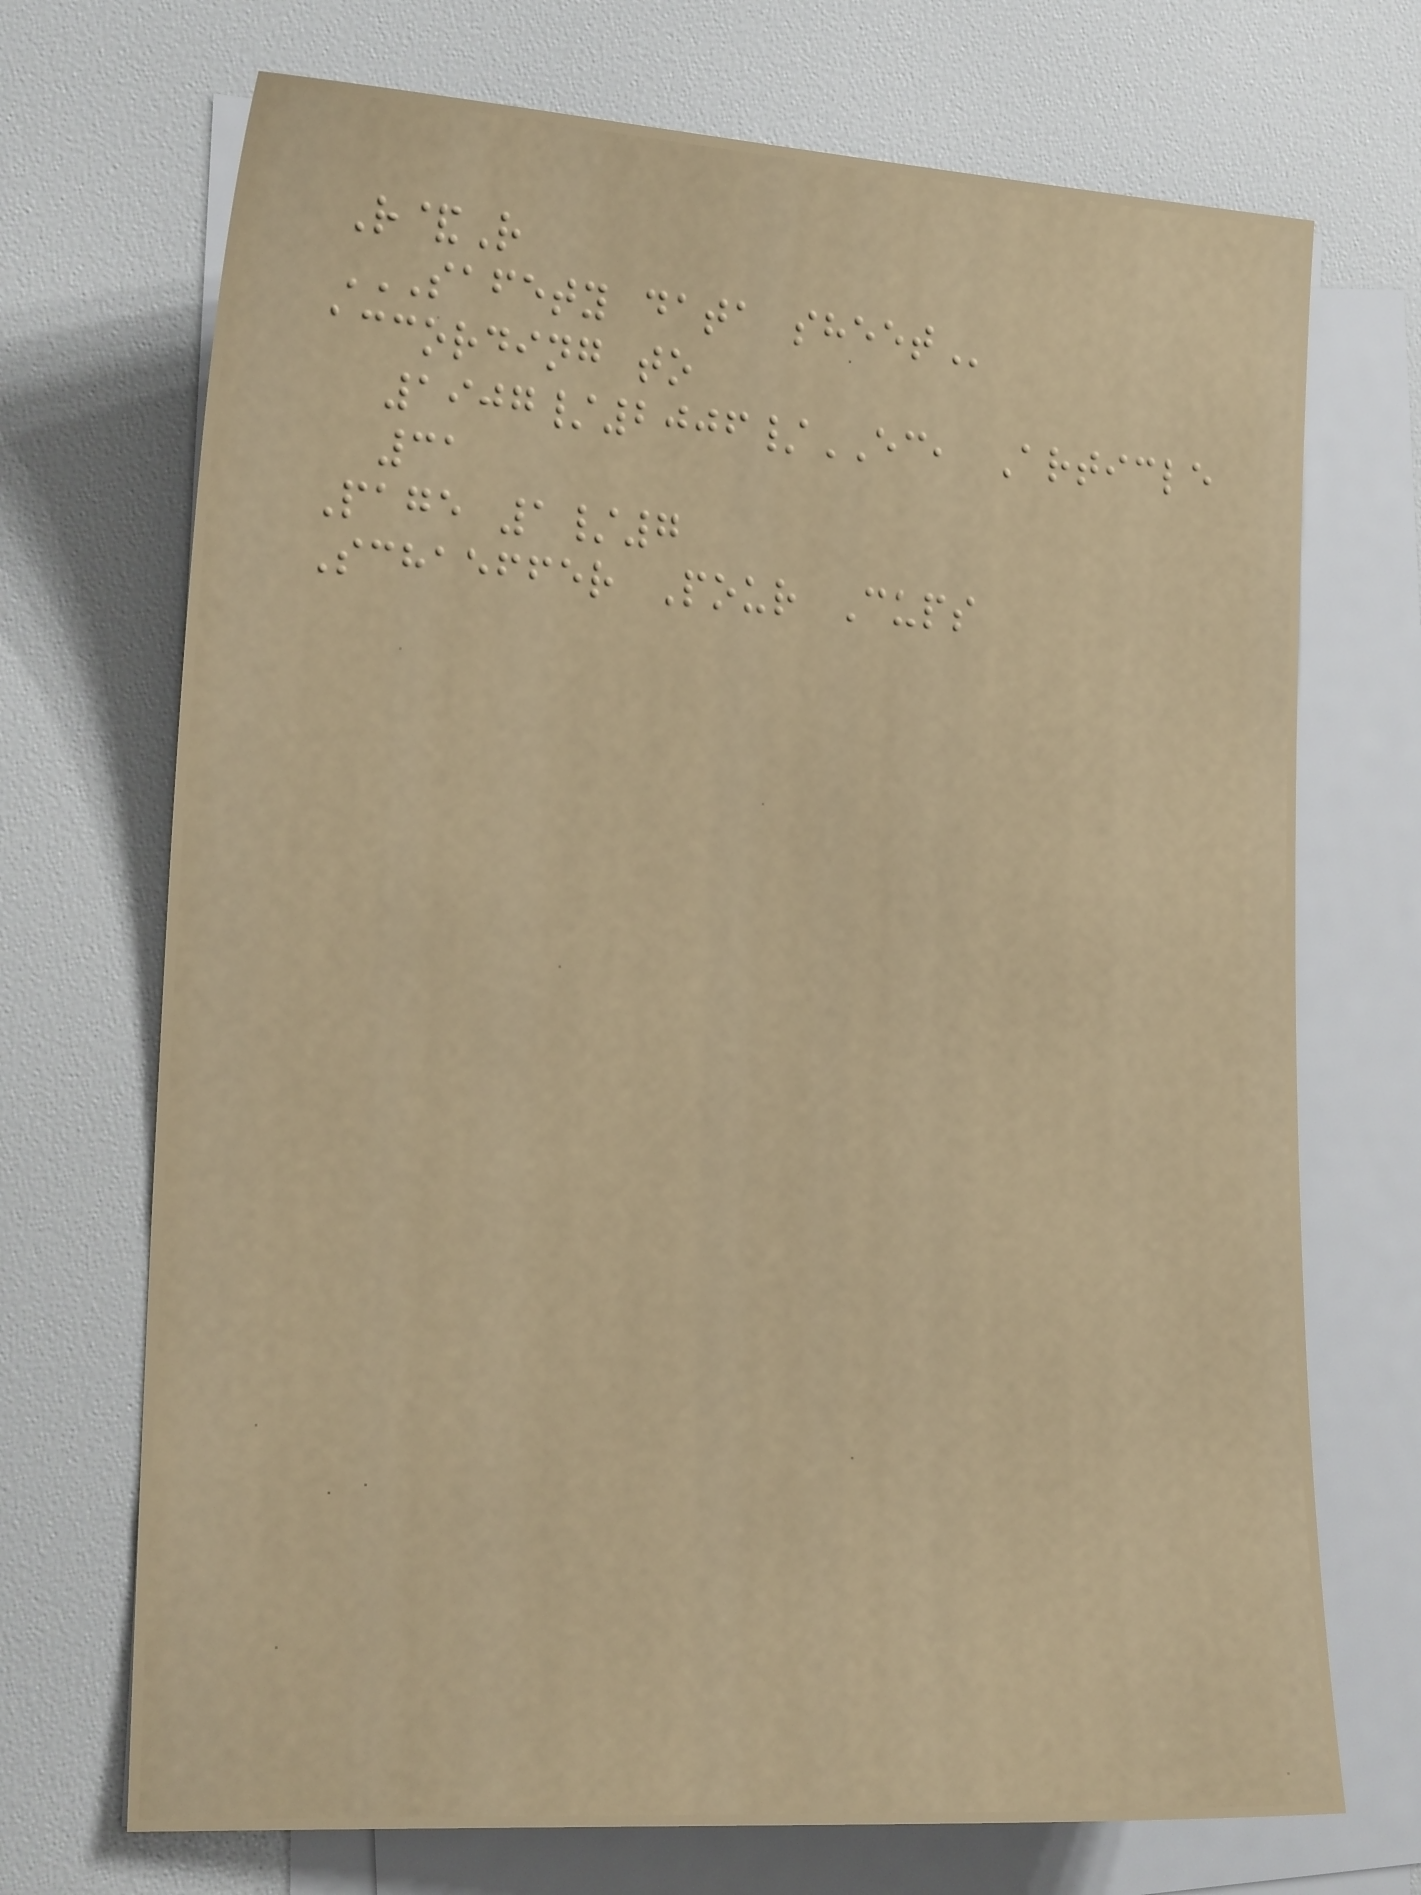R&R
SAFETY DATA SHEET
according to
1907/2006/EC, Article
31
Page 1/7
Schaeffer Pour Cups
